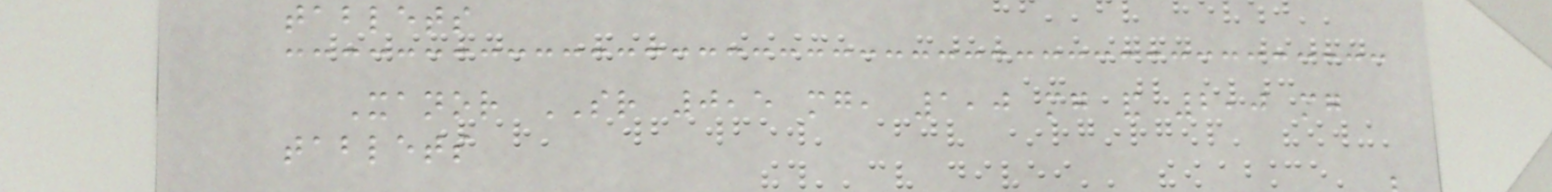tablets
Xanor SR 0,5 mg, 1,0 mg and 2,0 mg
tablets
